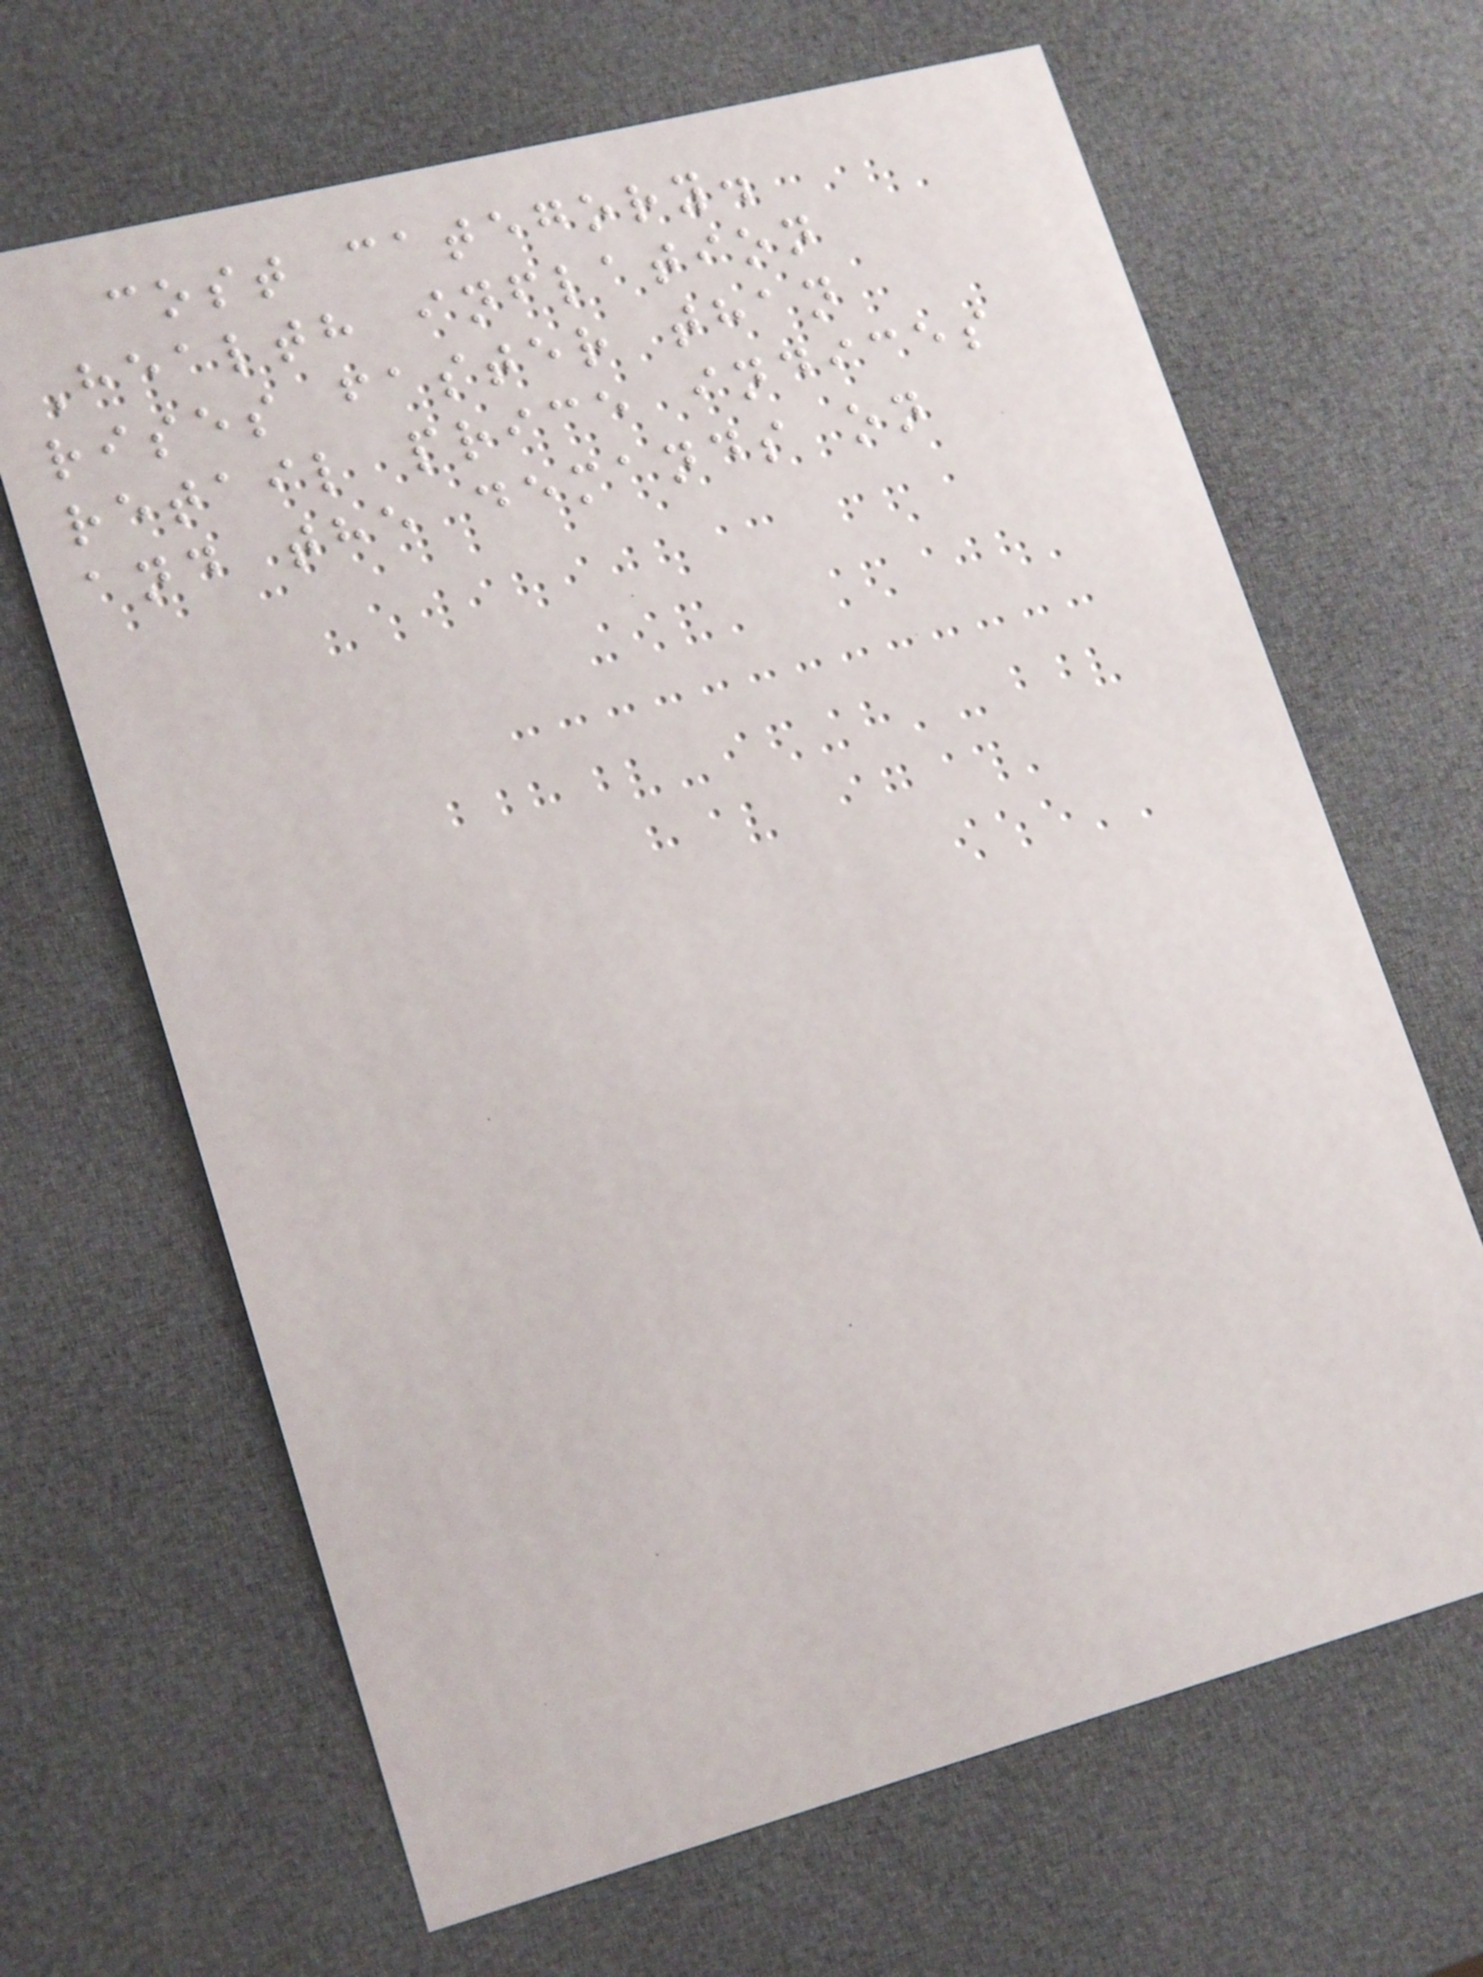cost category.
Health inflation
rises faster than
retail price indices
and the demands on
